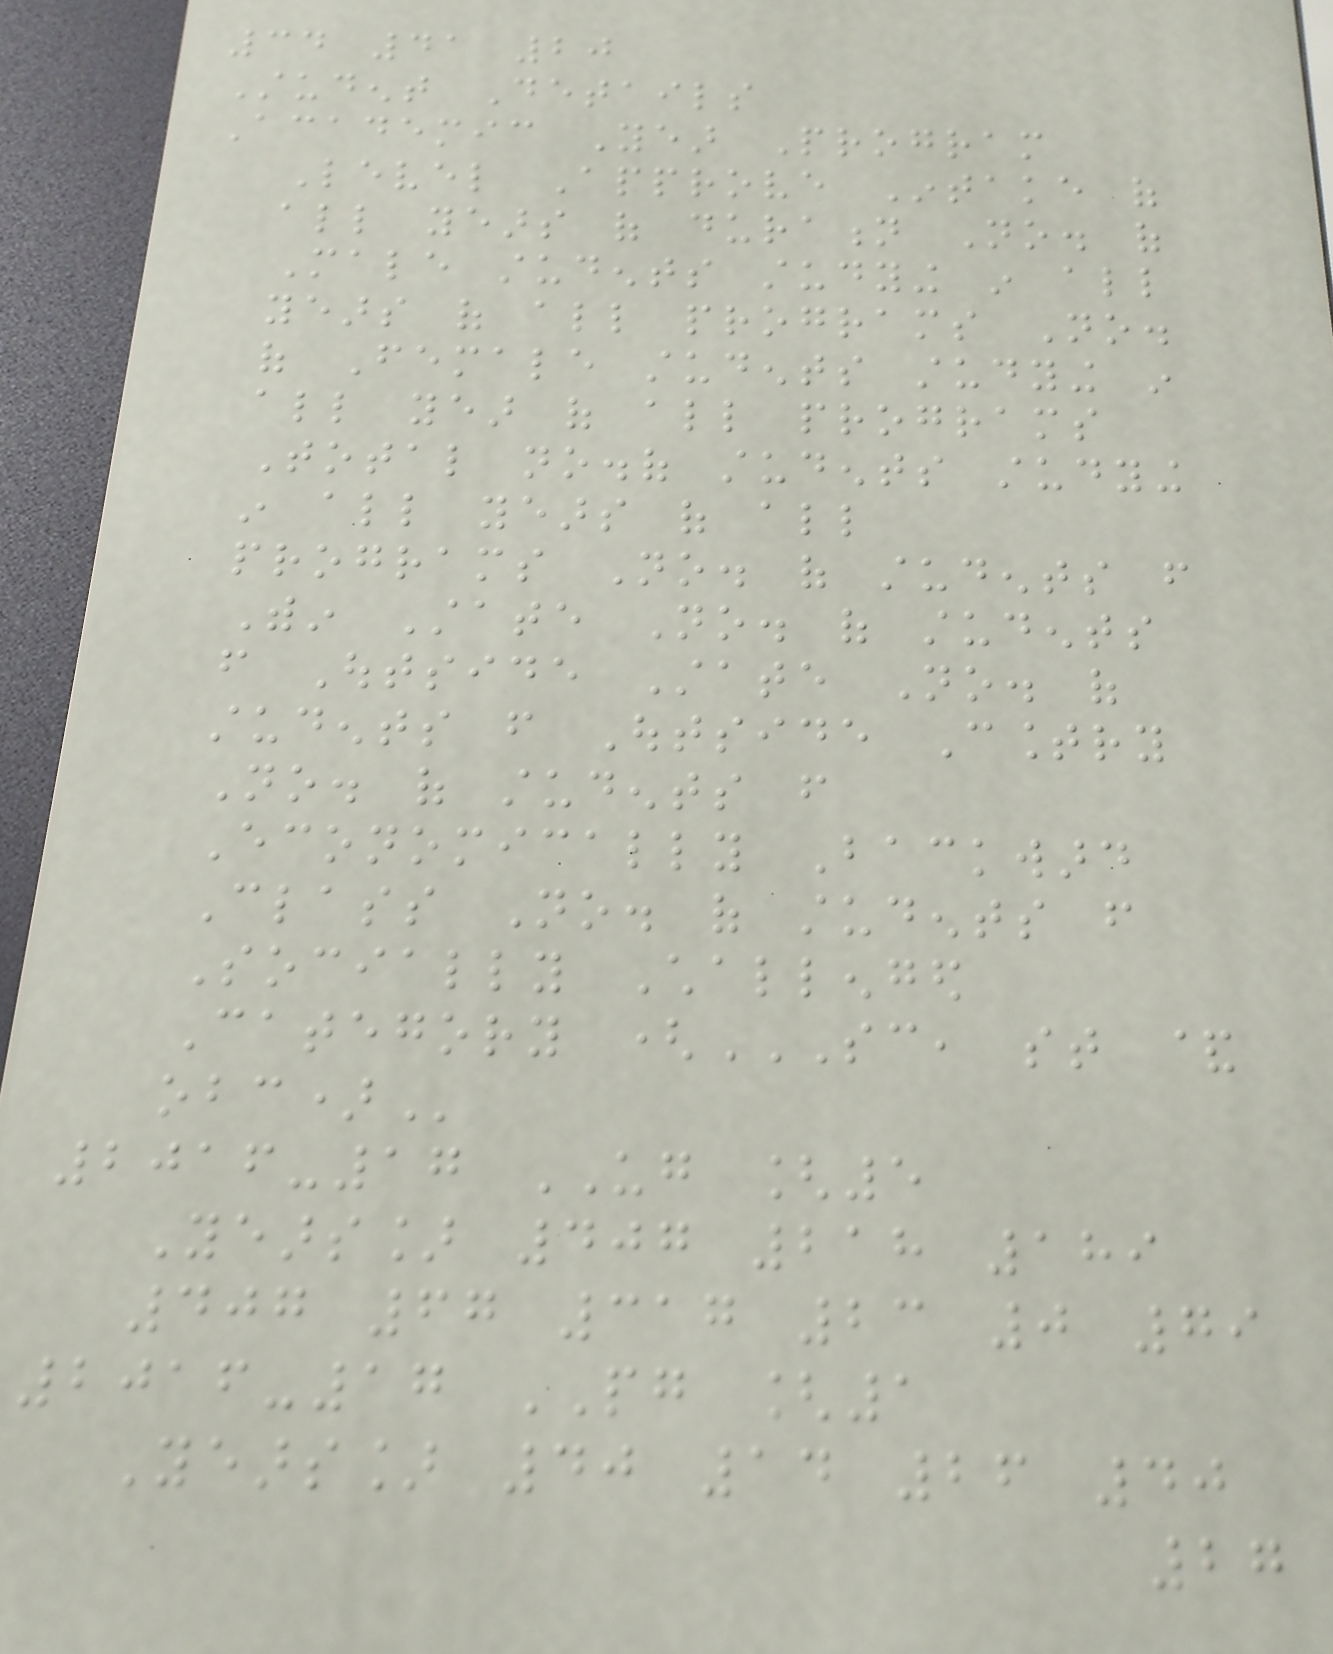34 41 20
Student Details
Academic Year Program
Level Approve Intake of
all years of duration No. of
Male students studying in all
years of all programs No.
of Female students studying in
all year of all programs
Total no.of students studying
in all years of all
programs No. of students from
Within State No. of students
from Outside State No. of
students from Outside Country
No. of students from
Economically Backward
Class No. of students from
Socially Challenged
Category (SC, ST &
OBC)
2016-17 UG [5
Years] 407 218 189
407 67 317 23 0 79
2016-17 PG [1
Years] 40 14 26 40
27
